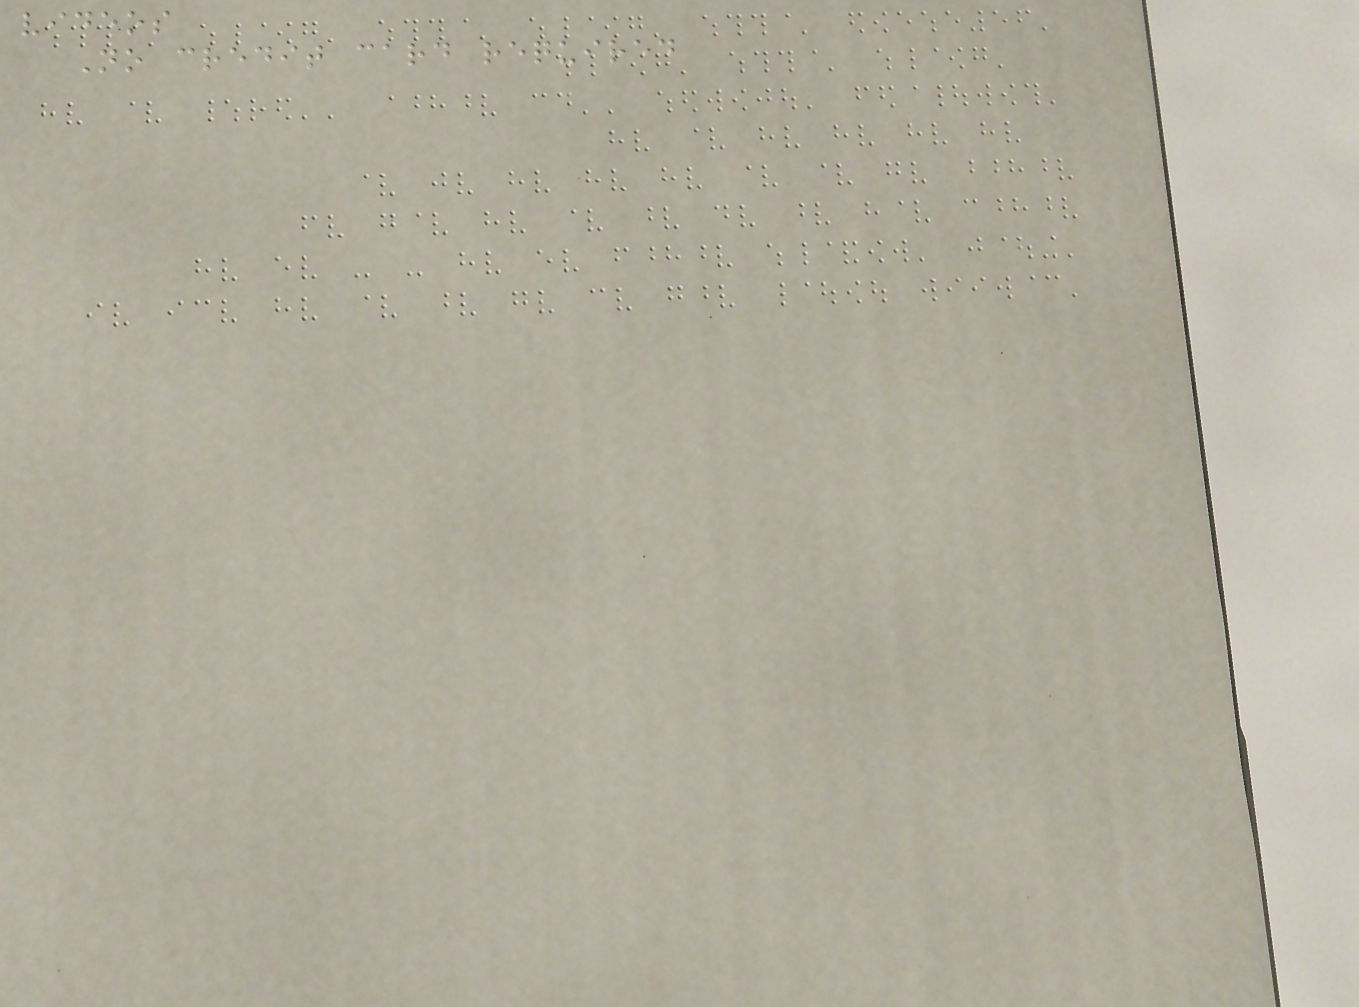videos
No credit card required
